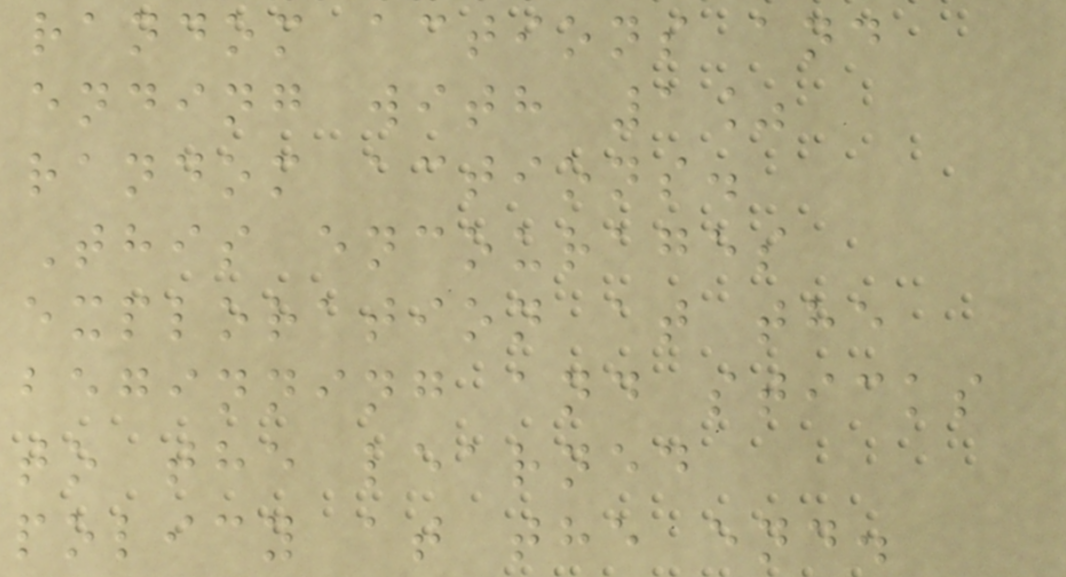random actions and
ending with 1%
random actions.
This encourages
exploration at the
beginning and sticks
to the learned
policy at the end.
